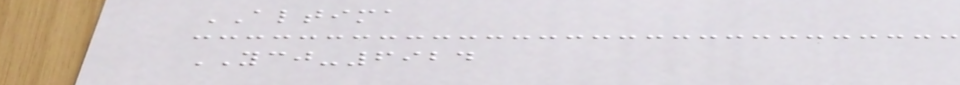ALTIMA
YCJ-6924
